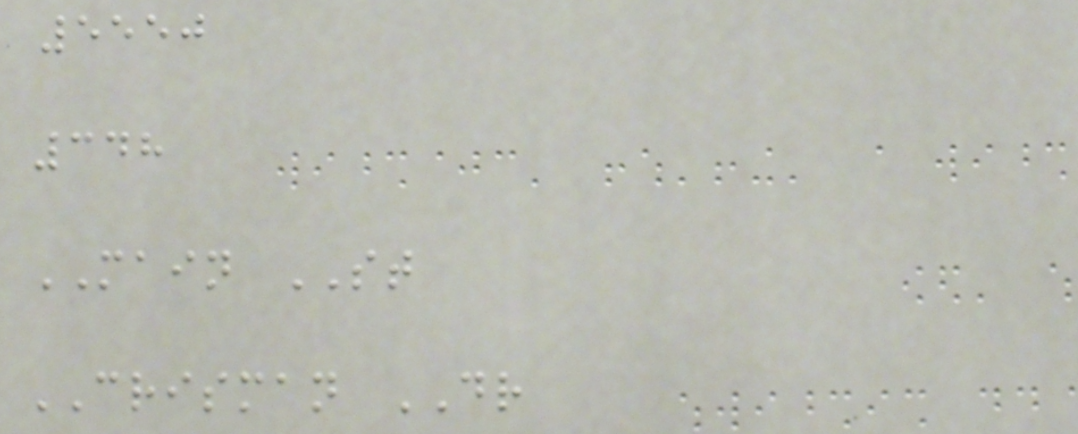5550
348
MAIN ST
CRISMAN DR
